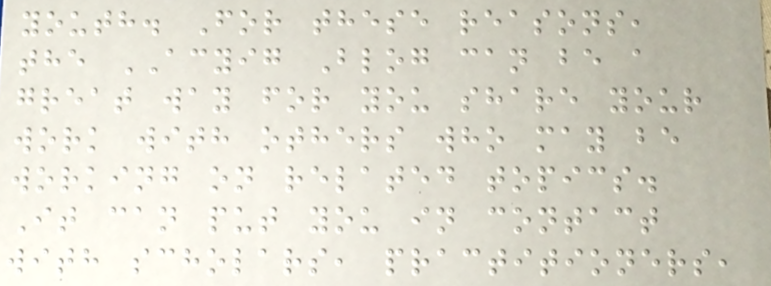youth. For these reasons,
the ACYIG Blog can be a
great way for you share your
work with others who may be
working on related topics.
It can put you in contact
with scholars, practitioners,
